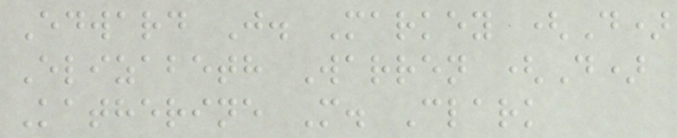Edward J. Markey (D)
Elizabeth Warren (D)
Katherine M. Clark
